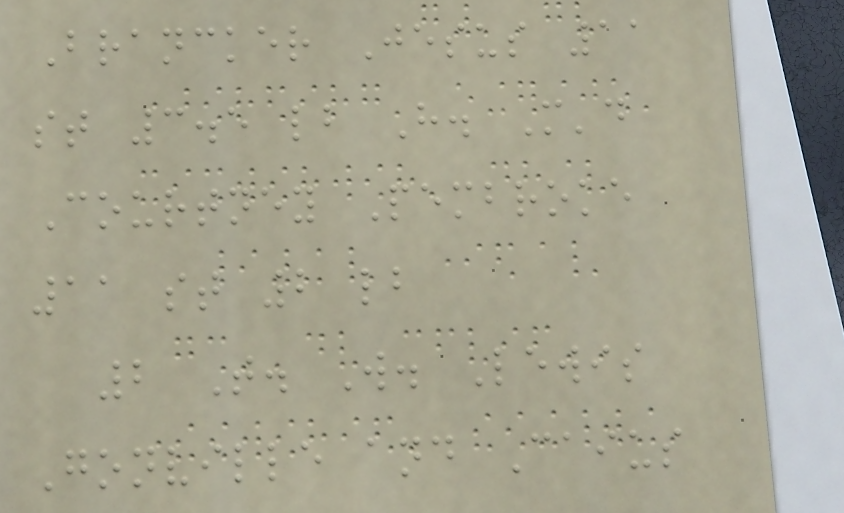Brancker Jesus 11
st 3.5 lb H. M'd
Courtney Pembroke
11 st 2 lb
2 T. W. Lewis
Gonville and Caius
